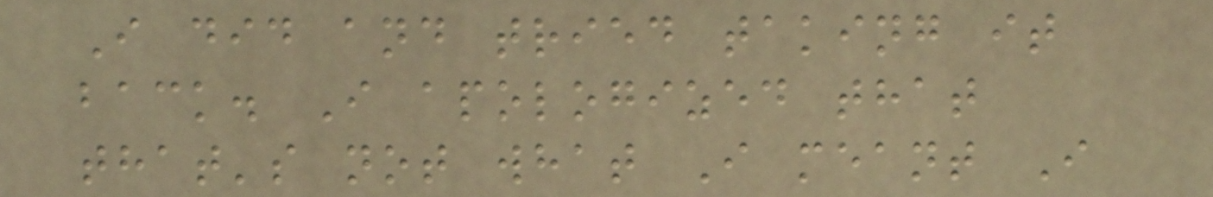I did and tried taking it
back. I apologized that
that's not what I meant I
